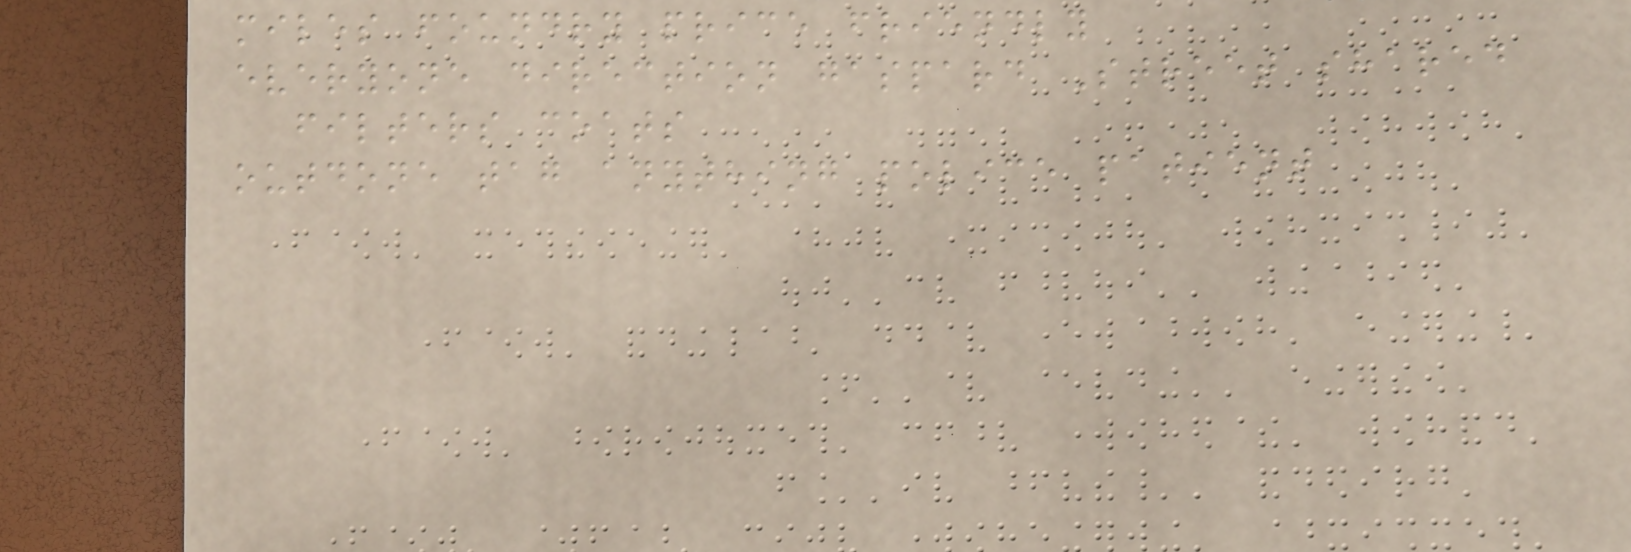miles foundry price friendly
everyone direction gaspard Street shared
filters coats
outdone tag anything police patient
